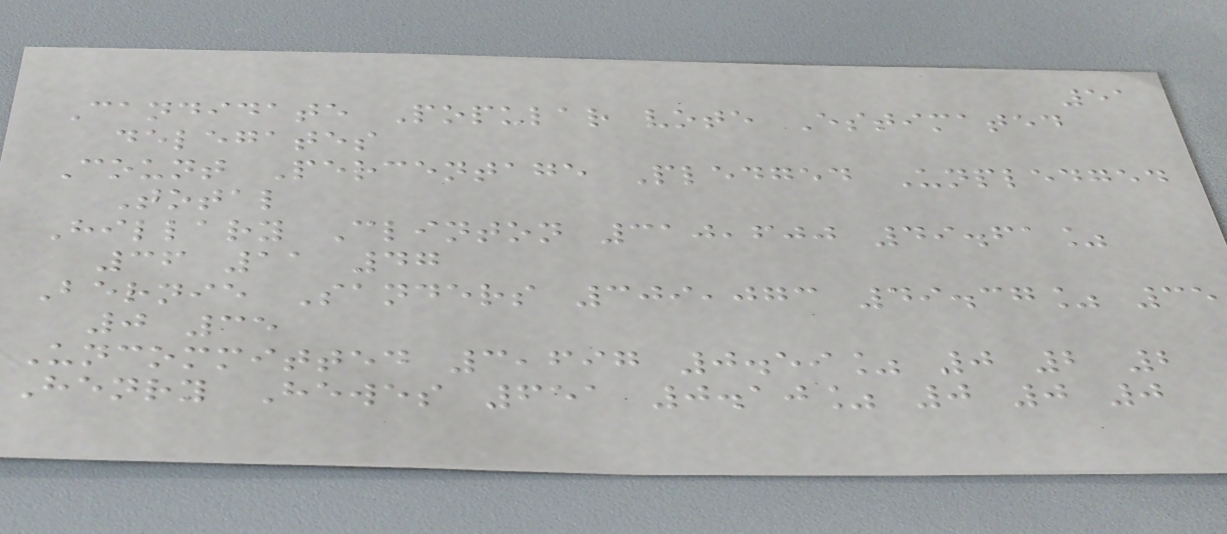51
Candidate Popular vote Estimated
delegates
Count Percentage Pledged Unpledged
Total
Hillary Clinton 310,600 49.61%
36 11 47
Bernie Sanders 309,073 49.37% 35
0 35
Uncommitted 3,697 0.59% 0 2 2
Henry Hewes 651 0.10% 0 0 0
